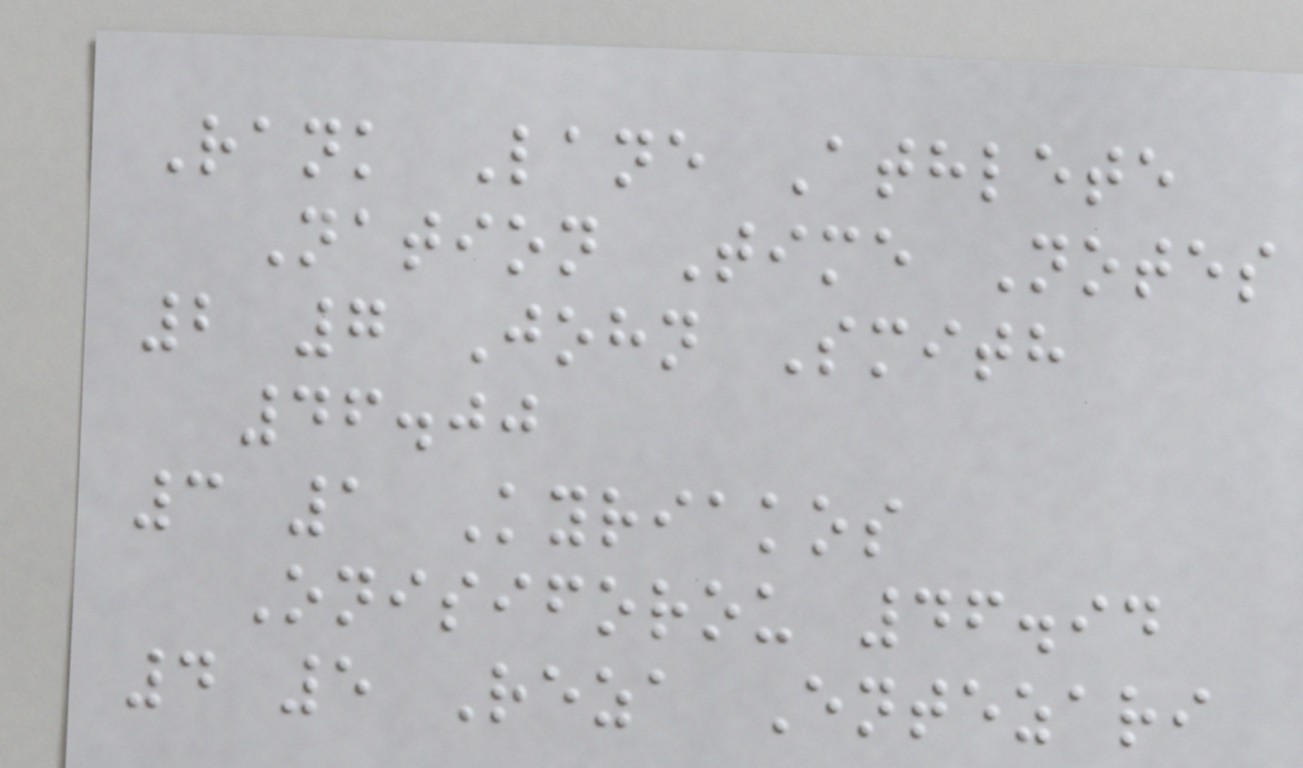Rank Lane Athlete
Nation Time Notes
2 7 John Smith
46.00
3 1 Kyriakos
Onisiforou 46.94
4 5 Reza Entezari
